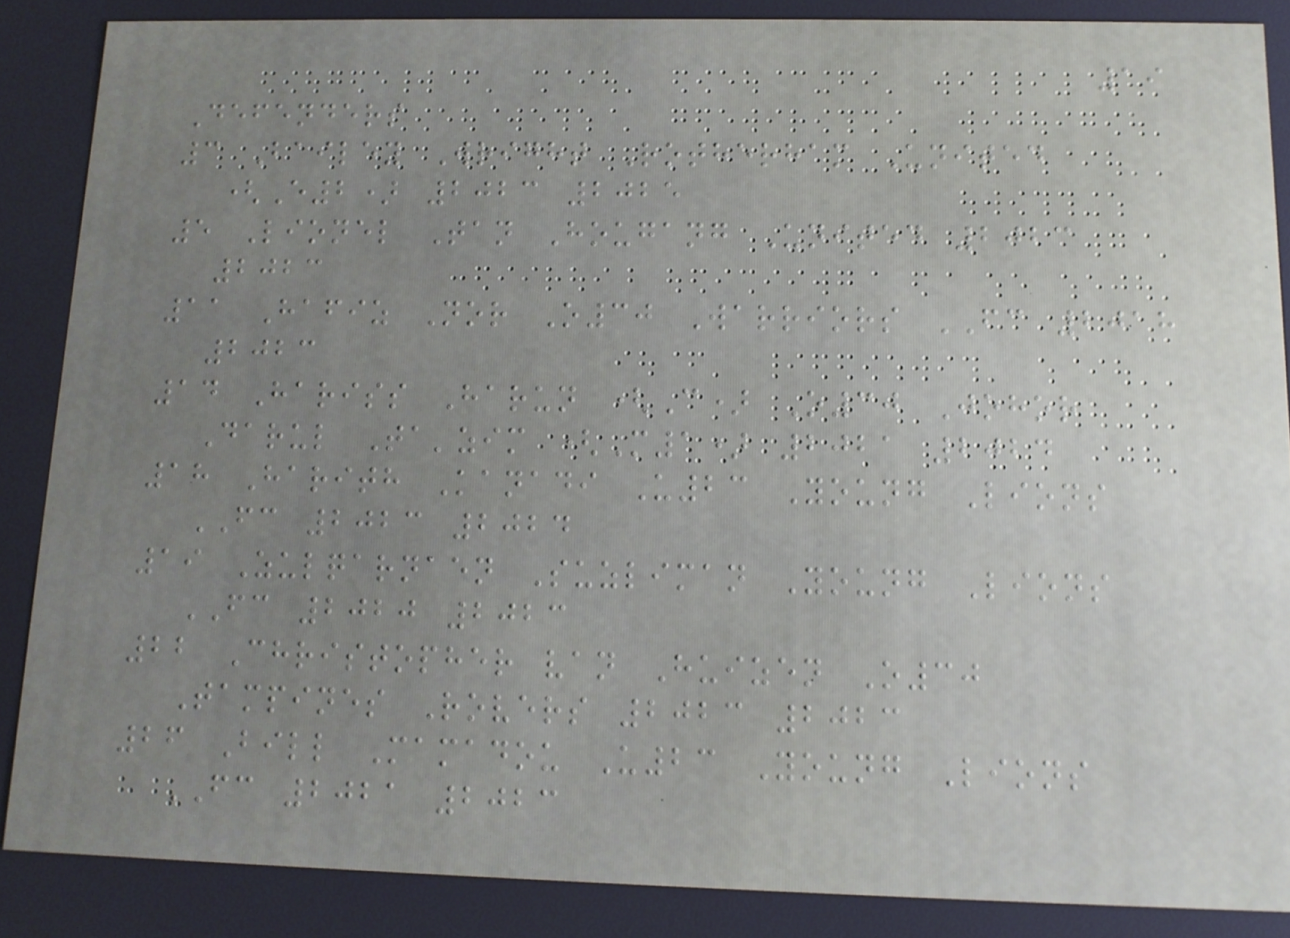19
Defenders
3 Bailey Wright Rotherham United
(E2) 2023 2025
5 Lionel Tan Hougang United 2023
2023
11 Hafiz Nor O30 Warriors FC 2018
2023
14 Hariss Harun (C) O30 Johor
Darul Ta'zim (M1) 2021 2024
18 Harith Kanadi U23 Young Lions
FC 2023 2024
19 Zulqarnaen Suzliman Young Lions
FC 2020 2023
22 Christopher van Huizen O30
Tampines Rovers 2023 2023
26 Bill Mamadou U23 Young Lions
FC 2021 2023
